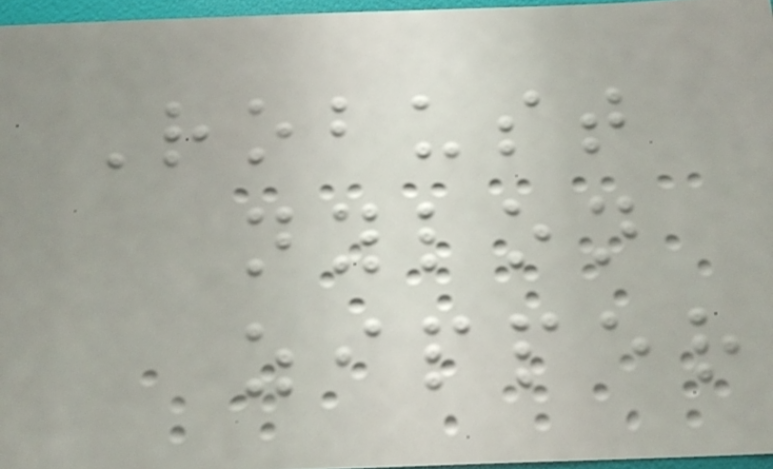Robust
nylon
zipper
